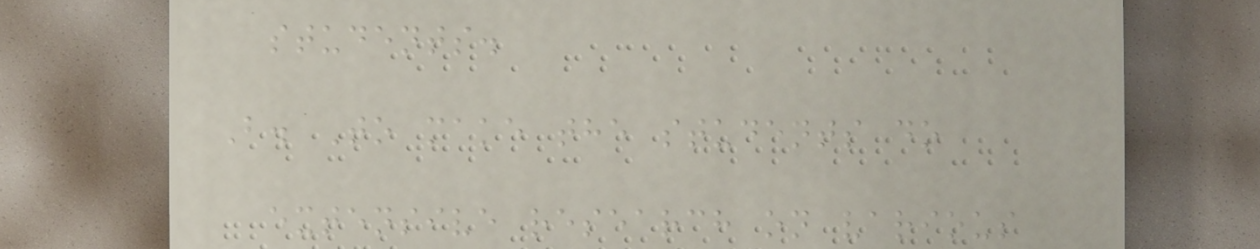students.
B. To make the students do
extensive research on various
